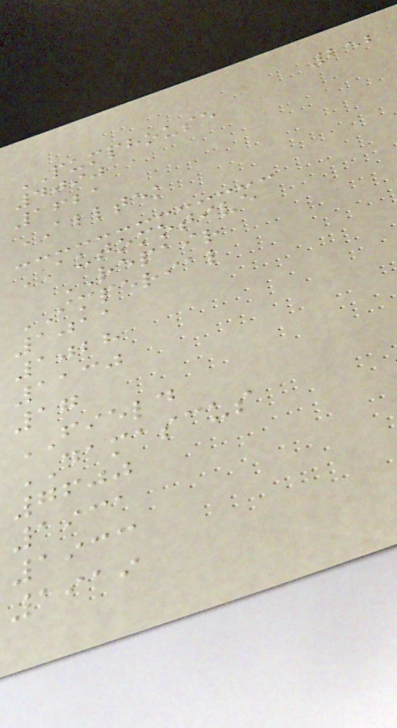252
PUMPHOUSE
4090
1621
ALLTEK
AUTOMOTIVE
REPAIR
IMPERIAL
1011
1028
1130
17
FIELD
DAMASCUS
7600
1931
1933
1919
